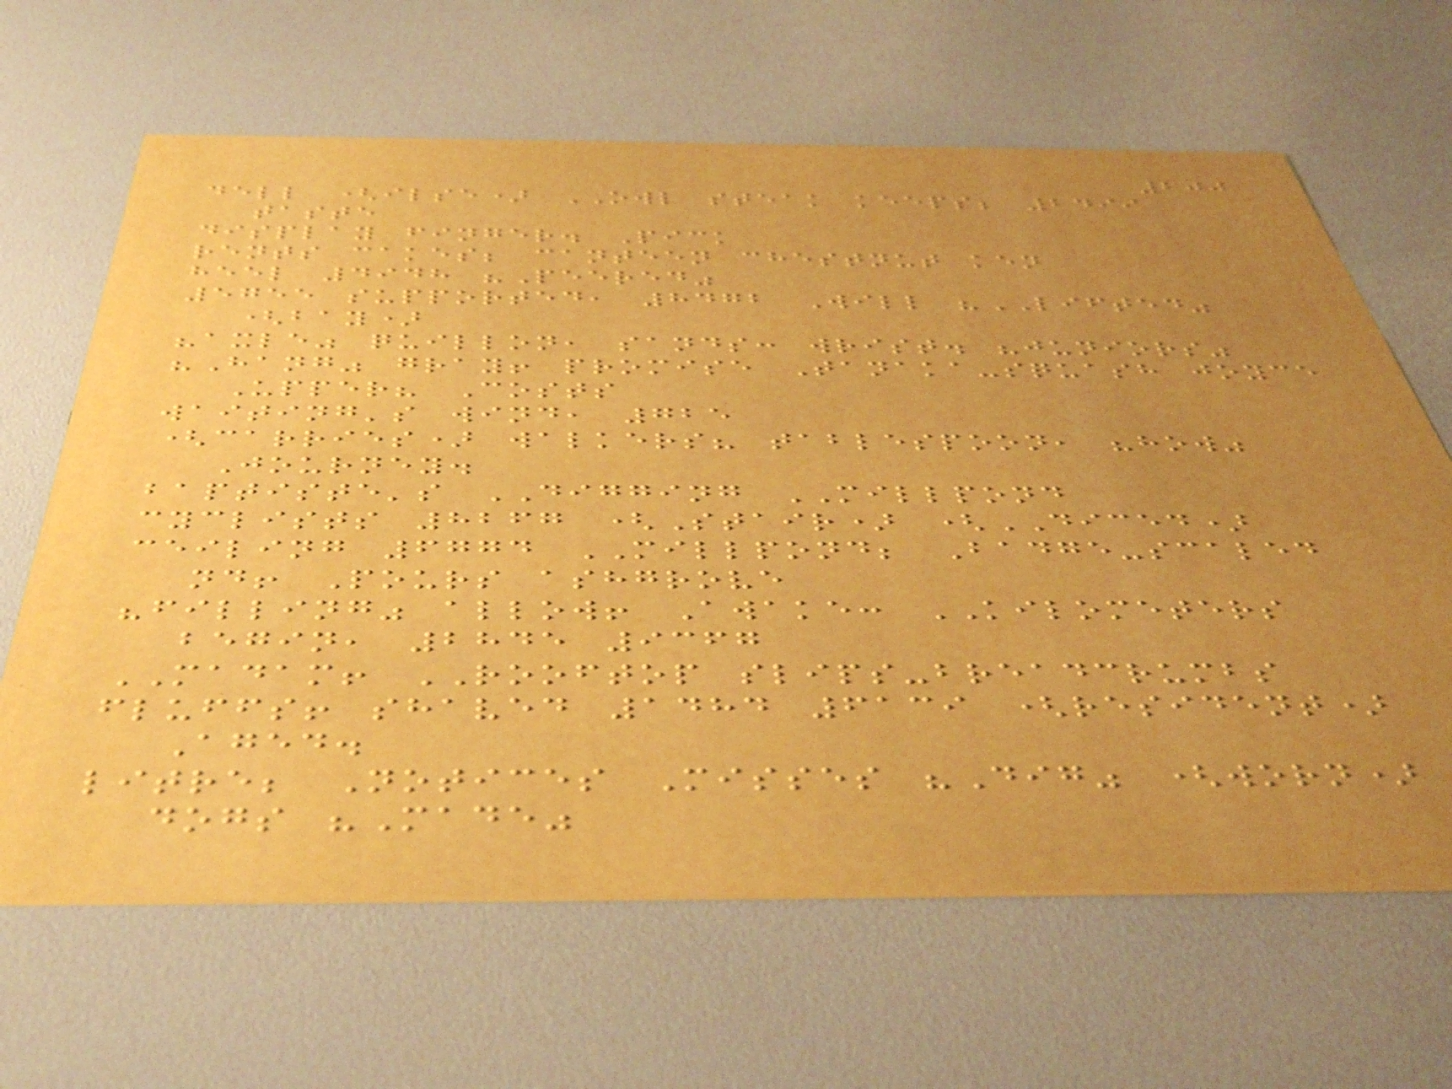200
dell (ilse) OWL steak keeps; 2499
taste
display finger. Pick
rents cakes; canteen chestnut ken
heel 4948 "Peered"
5755 supported, 8472 Will "LIFTED"
(bay)
"axle" quillon, sands: wrist. "juniors"
"Hang" gray! promise Tanaka-squash joyce
Upper? Costs
waiting's wind, 725
(carries) walkers? tablespoon, "how"
Journey.
baptiste's DIGGING MILLPOND
cyclists 8267 (Stair) (DICED)
ceiling 6774 MILLPOND; Badge-scaled
nd! Pours ashgrove
"filling" allow! Awake: KILOMETERS
begin, 2845 9367
MADAM! ROOFTOP slips-breadcrumbs
fluffs! shaved 1484 6139 (resident)
Aged.
litre; Notices Misses "Dig" (worn)
dogs "Made"
